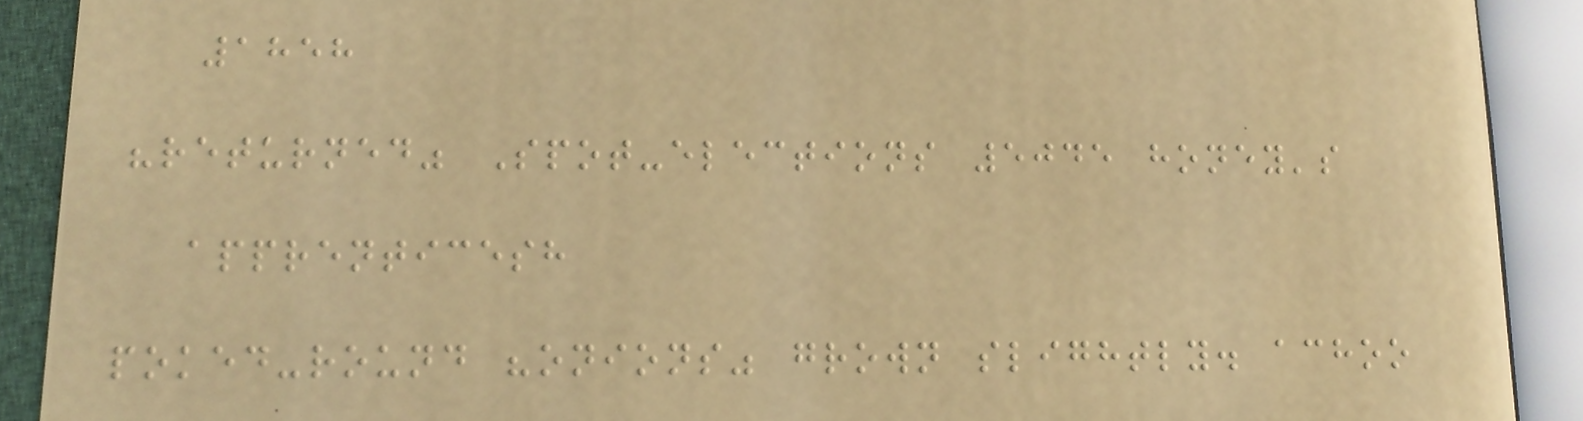1858
"returned" Spot-elections 5045 honey's
apprenticesh
poked-round "onions" grown slightly. achoo
